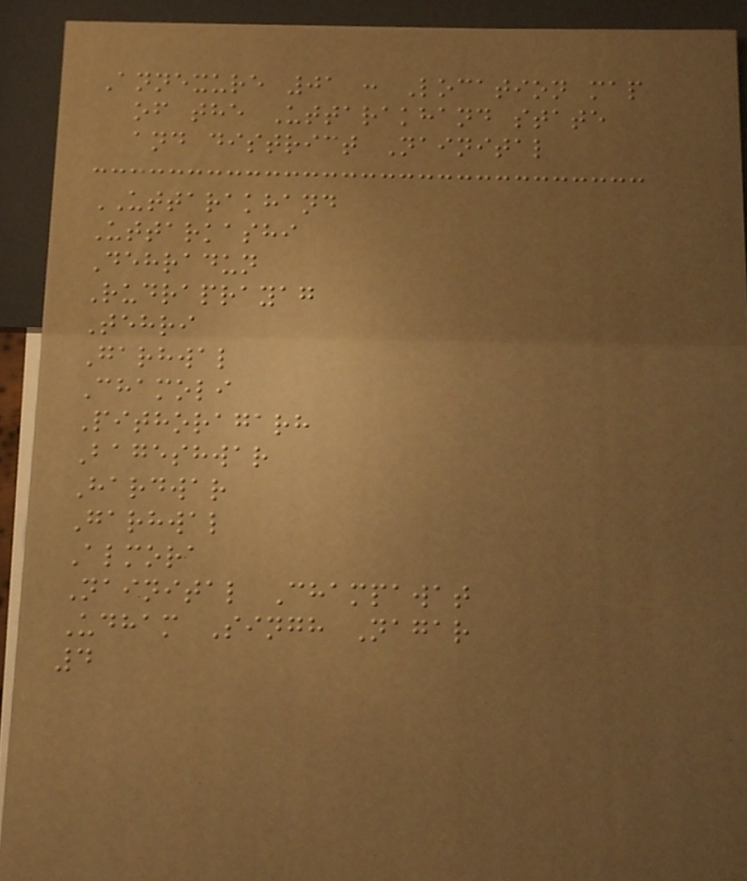Annexure 01 : Location map
of the Uttarakhand state
and district Nainital
UTTARAKHAND
Uttarkashi
Dehradun
Rudraprayag
Tehri
Garhwal
Chamoli
Pithoragarh
Bageshwar
Hardwar
Garhwal
Almora
Nainital Champawat
Udham Singh Nagar
4
